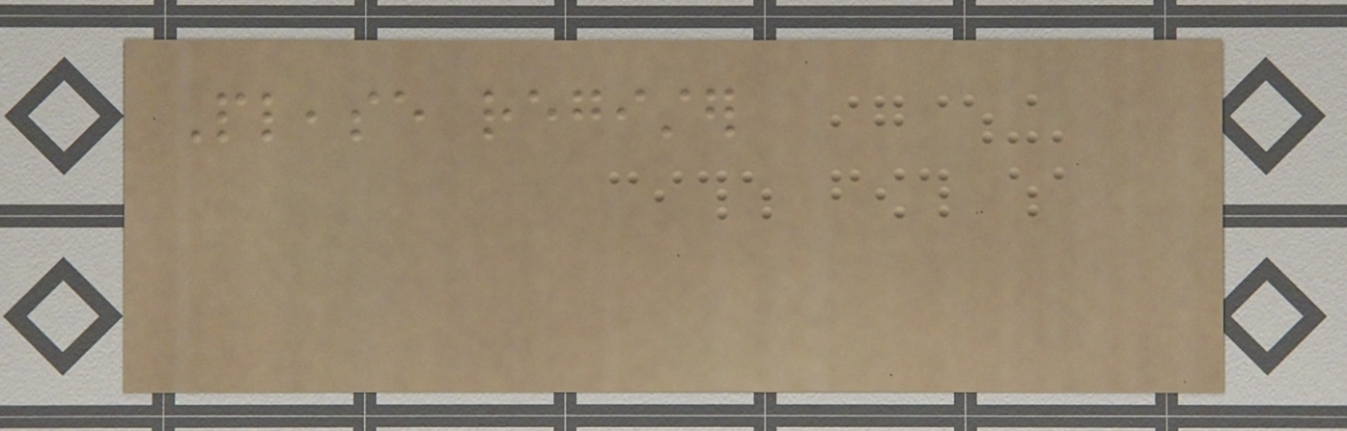Please register
